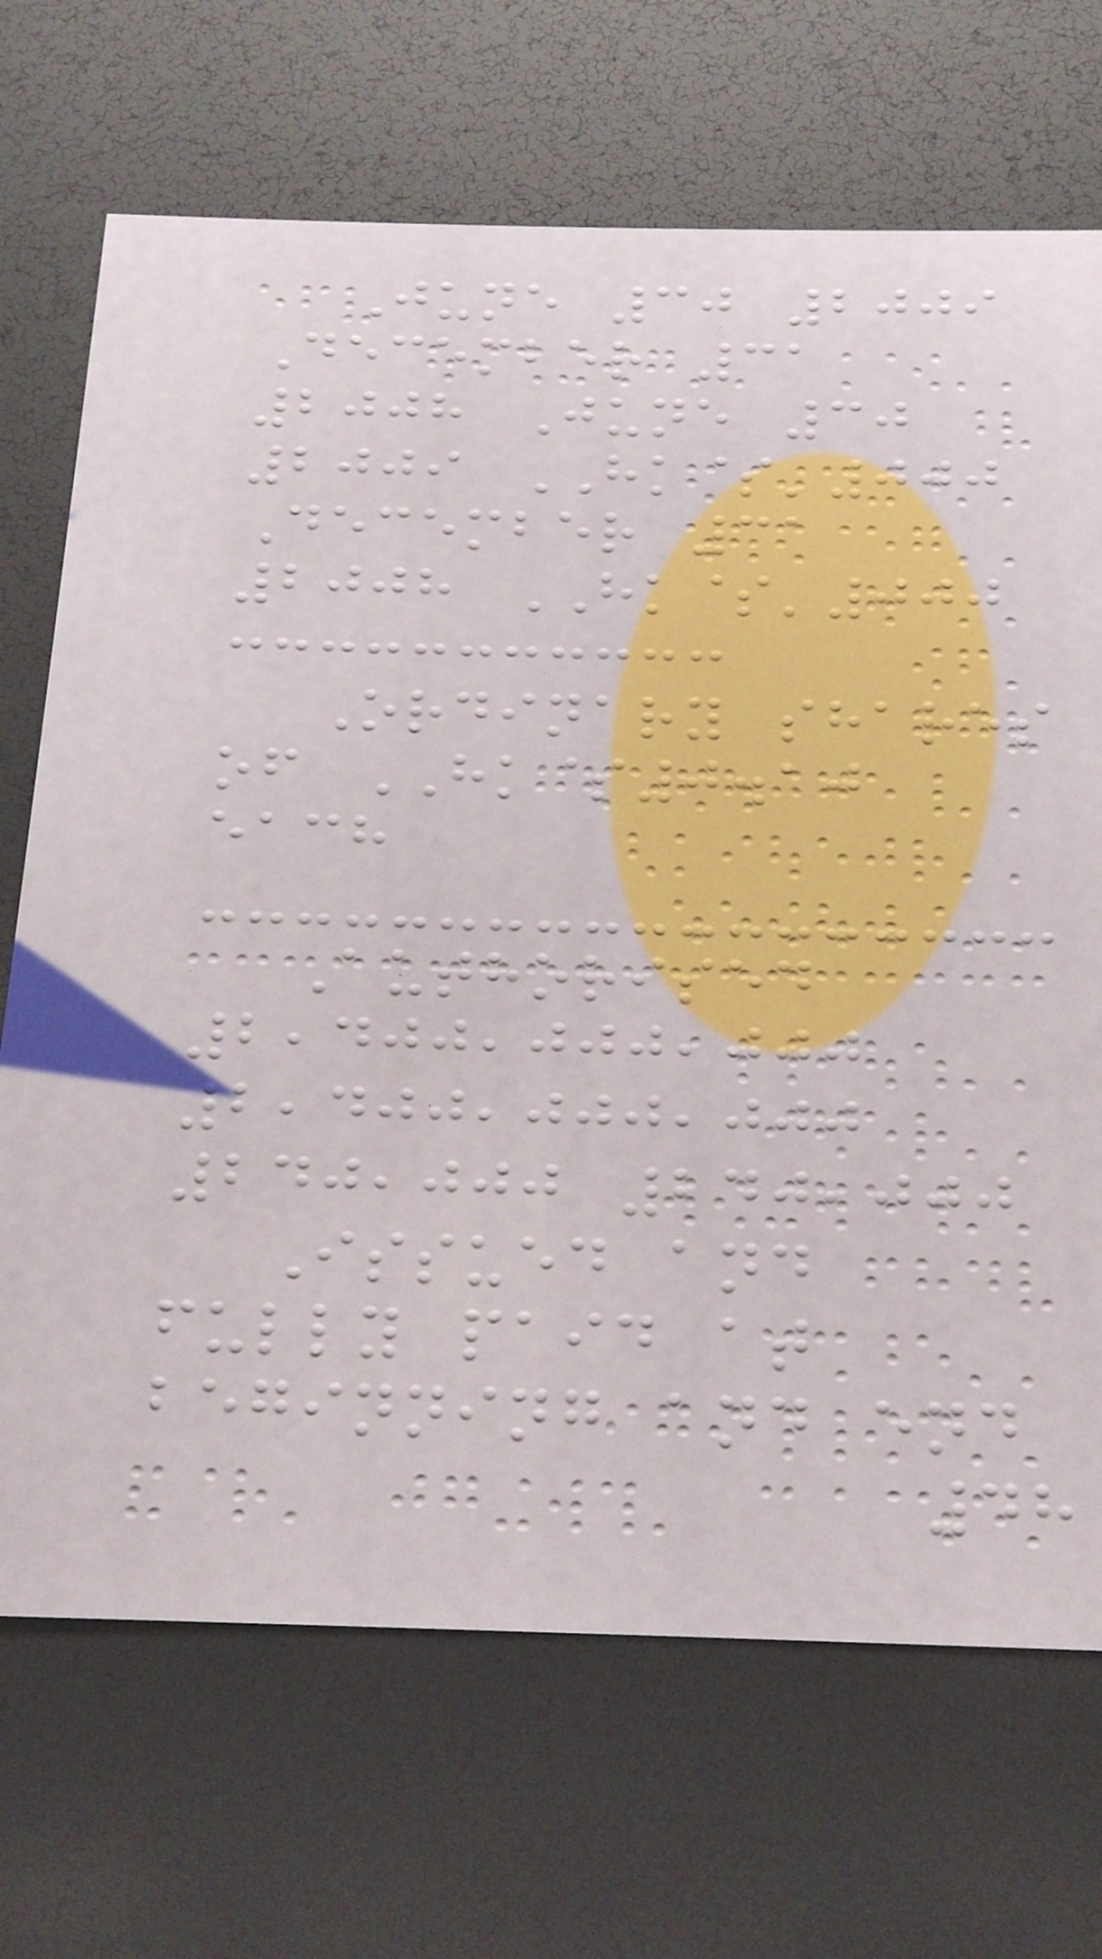June 30 2009
December 31
2008 June 30
2009 HK$'000
December 31
2008 HK$'000
Ordinary shares
of HK$0.10
each
Authorised
2,400,000,000
2,400,000,000
240,000 240,000
Issued and
fully paid at
beginning and end
48
